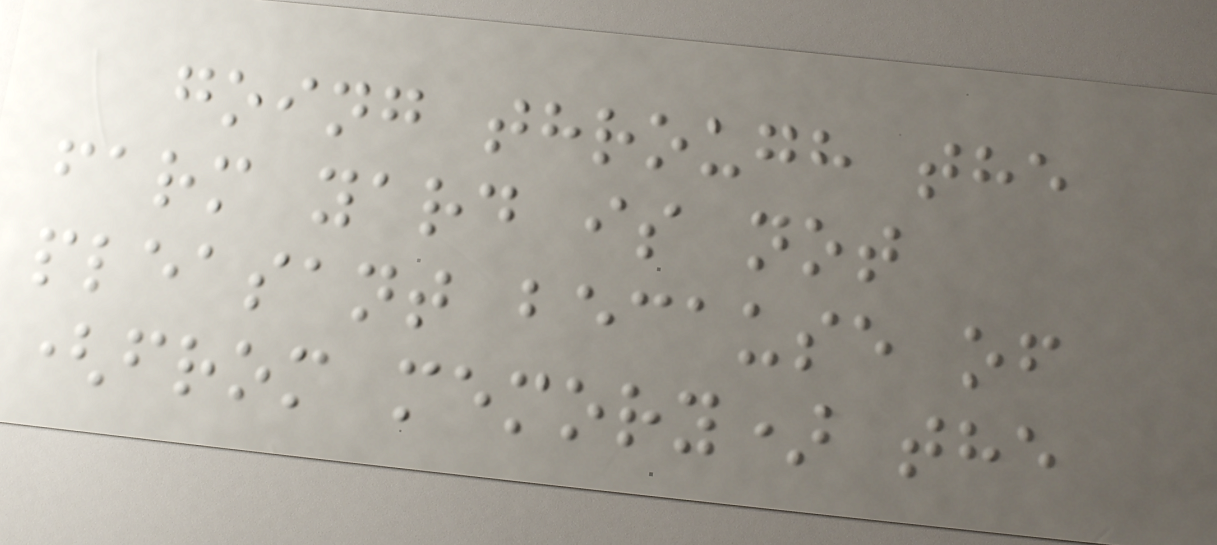going through the
farm yard is not
pleasant because of
(from memory) the
